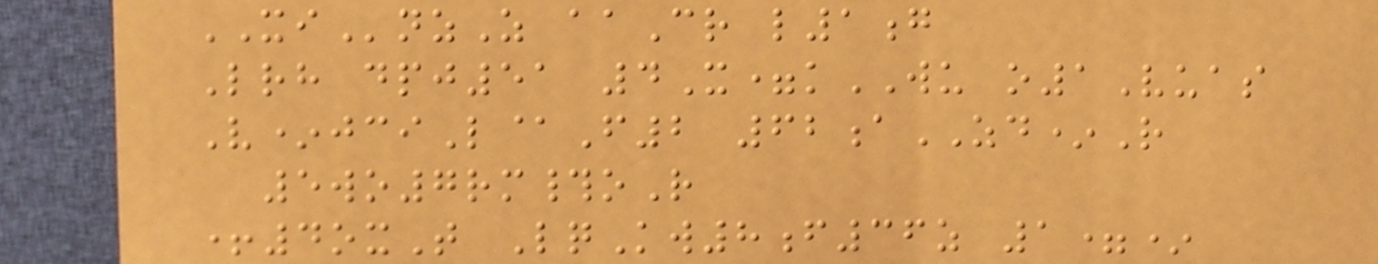XInzZ aaCr l1g
Lrh dpj51 4X=kWU o1Vuas
V*jciL@F2 62aZD*R
5wo7rm#oR
+4oxT LqKw8f36z 1=*
